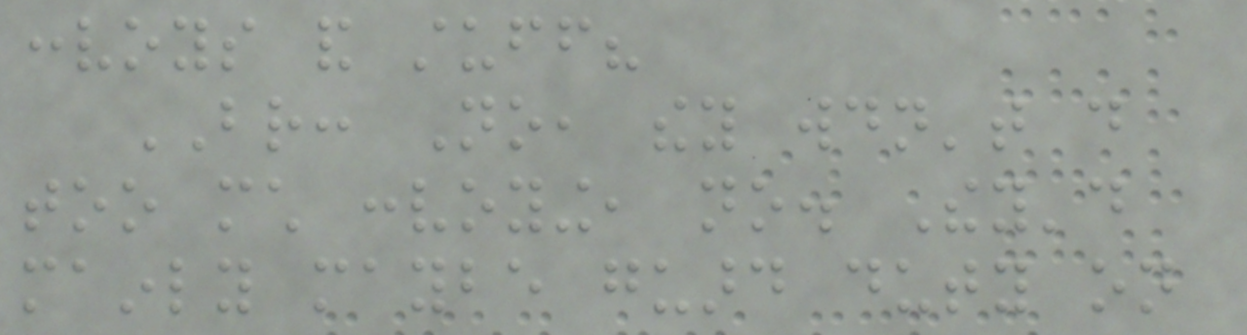convoys and stuff?
BR: No, they wouldn't do
too much convoying, no. They'd
mainly maybe guard duty on
